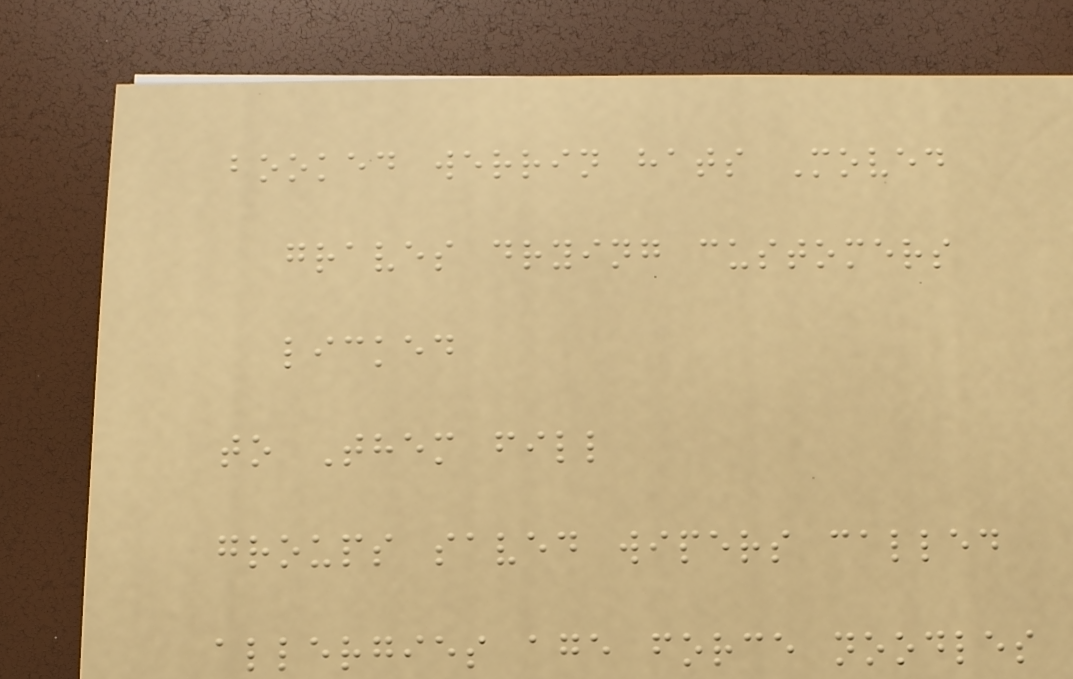booked werrin hats Moved
graves drying customers
licked
to Them fill
groups saved wipers called
allergies age force noodles
